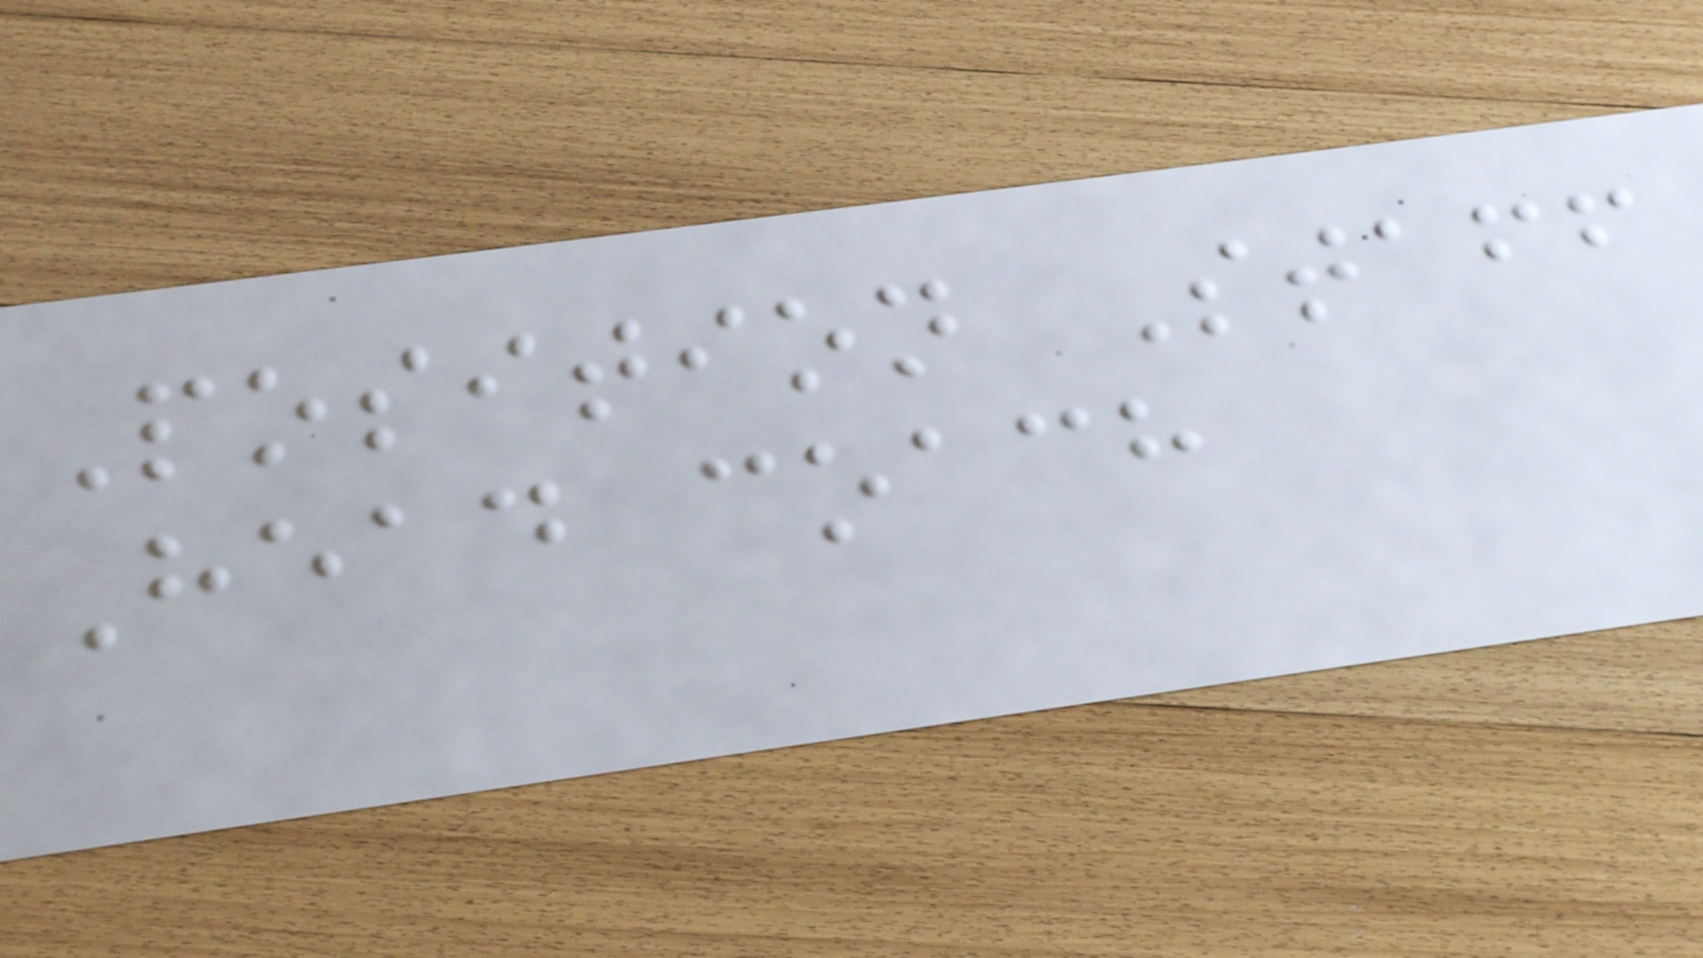Position Staff
Head coach
